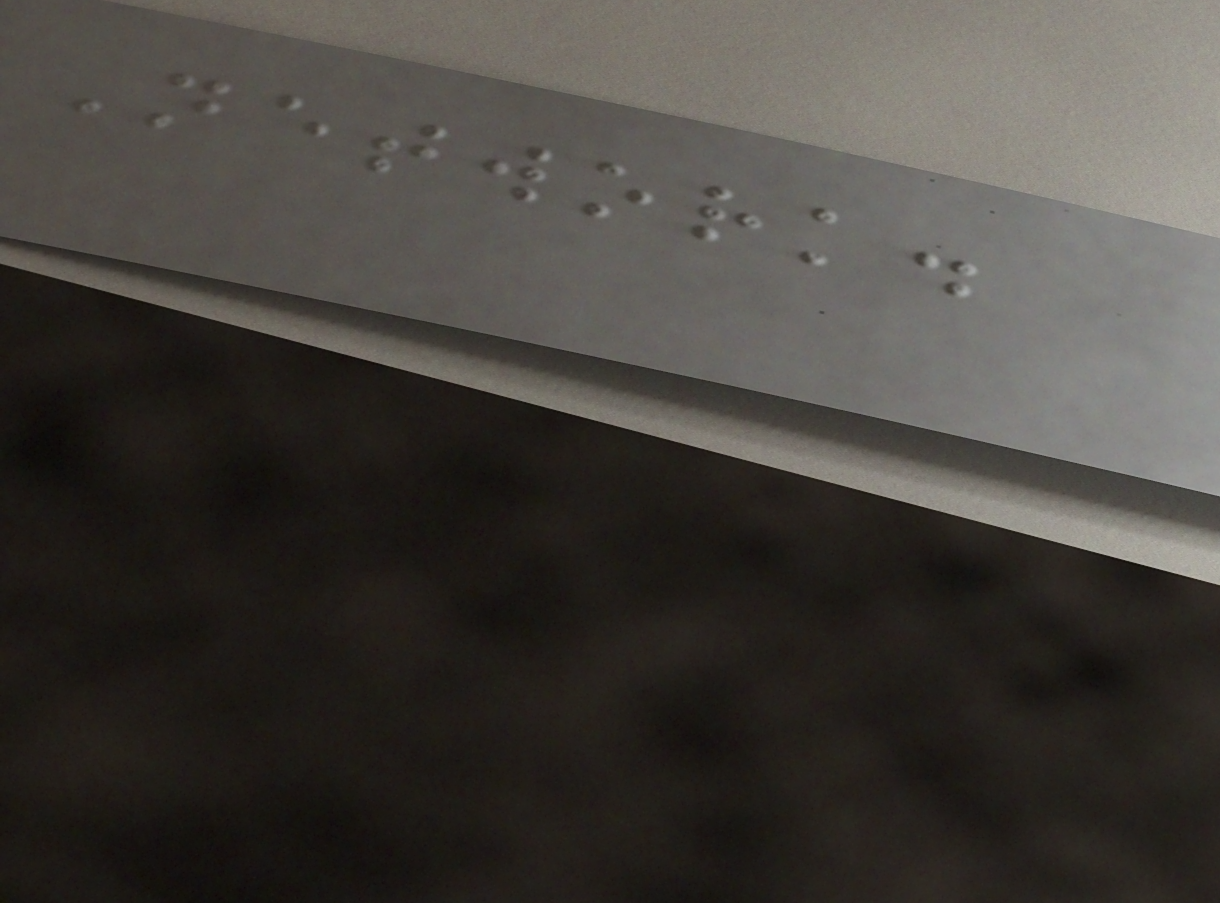Network.
